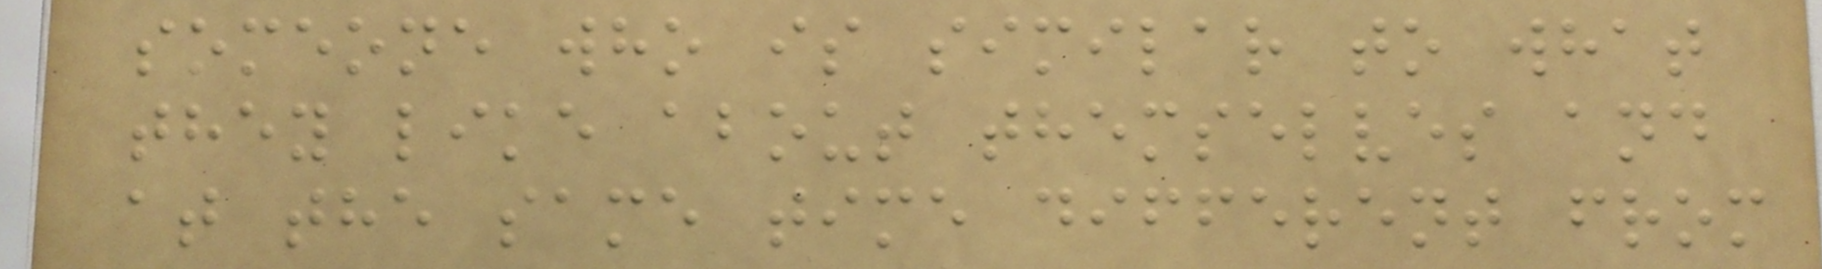someone who is similar to what
they like about themselves and
at the same time different from
